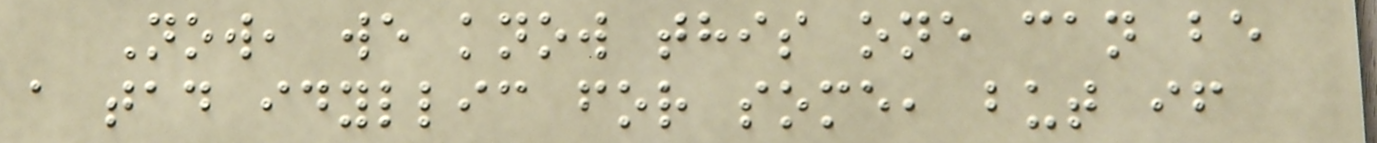Now, we know this one can be
a tad idyllic for some, but if
